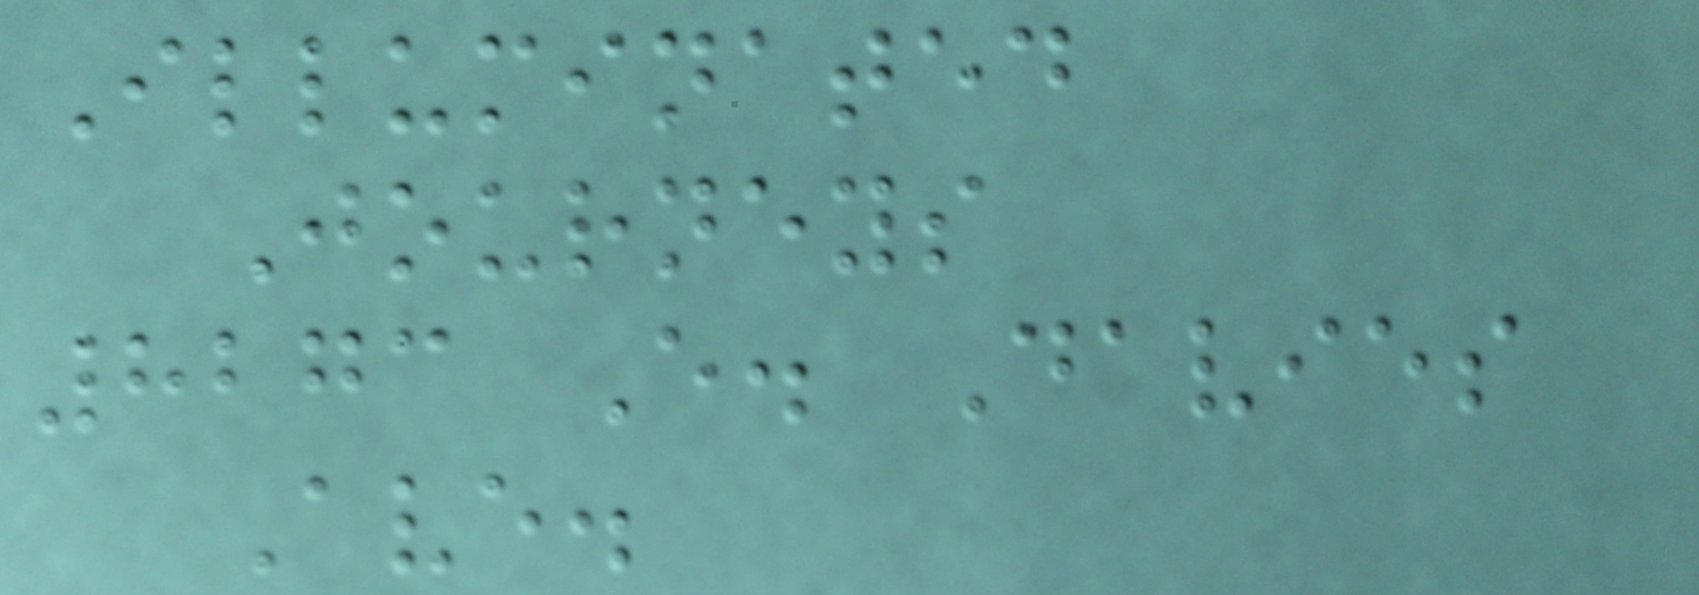Illuminated
Journeys
8273 E. Davies
Ave.
